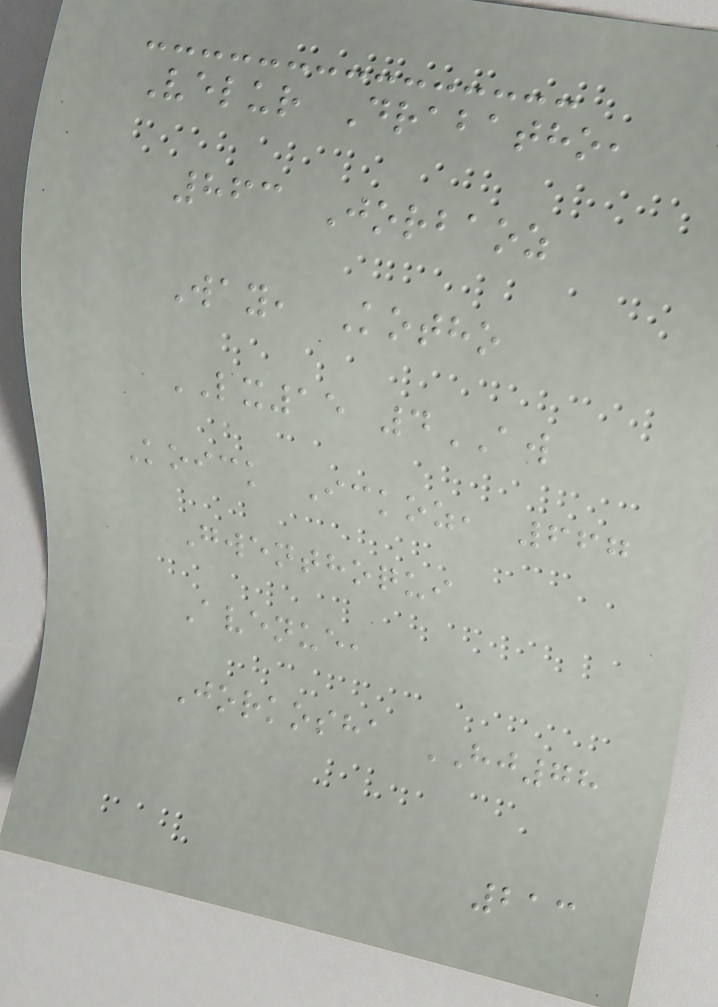Velur Drabatho,
863 Jorbaoz
Way, Kotho
LX15 4AW
Koick Ickoz, 667
Gwenthoqui
Avenue,
Jorkosha HJ78
213
